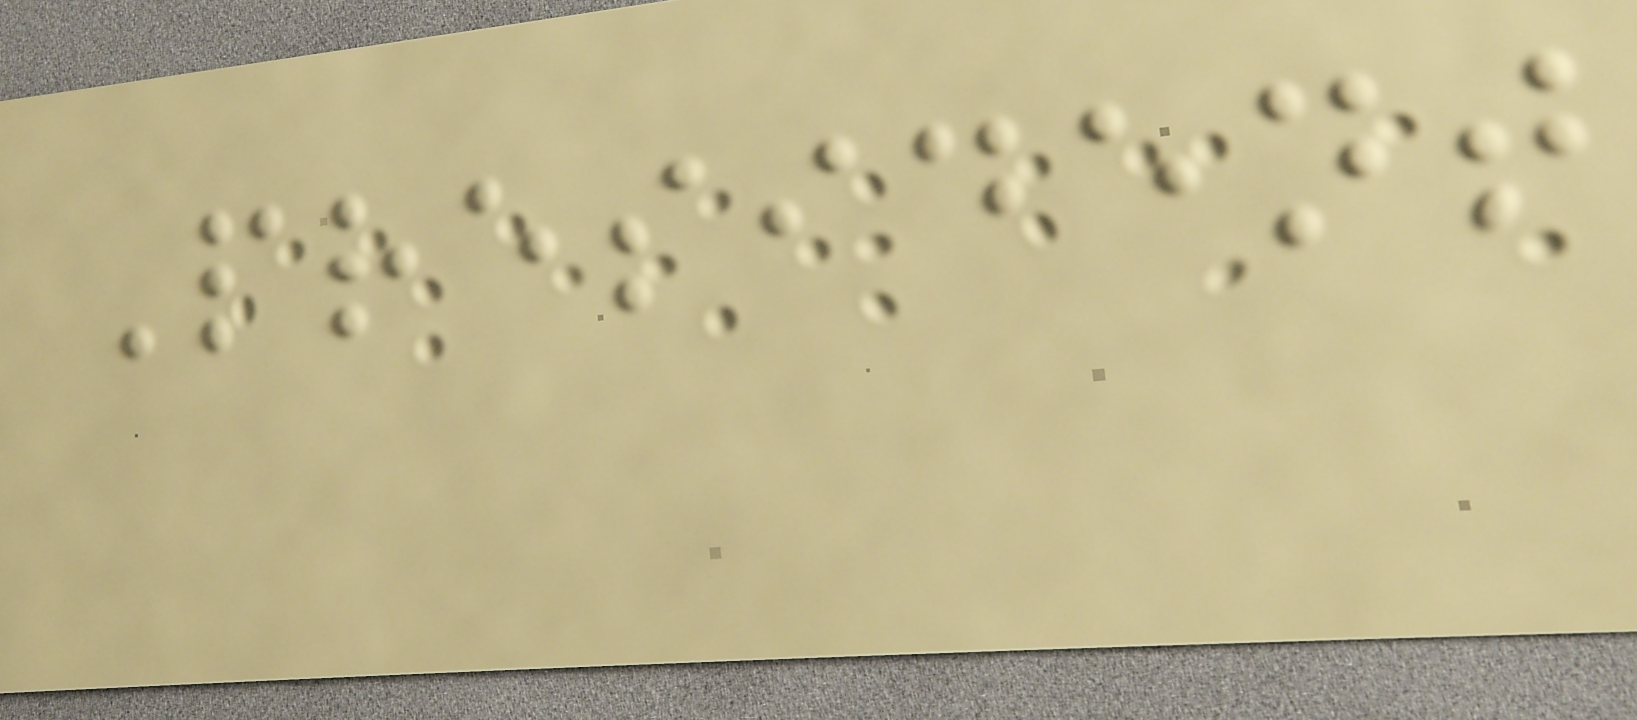President
